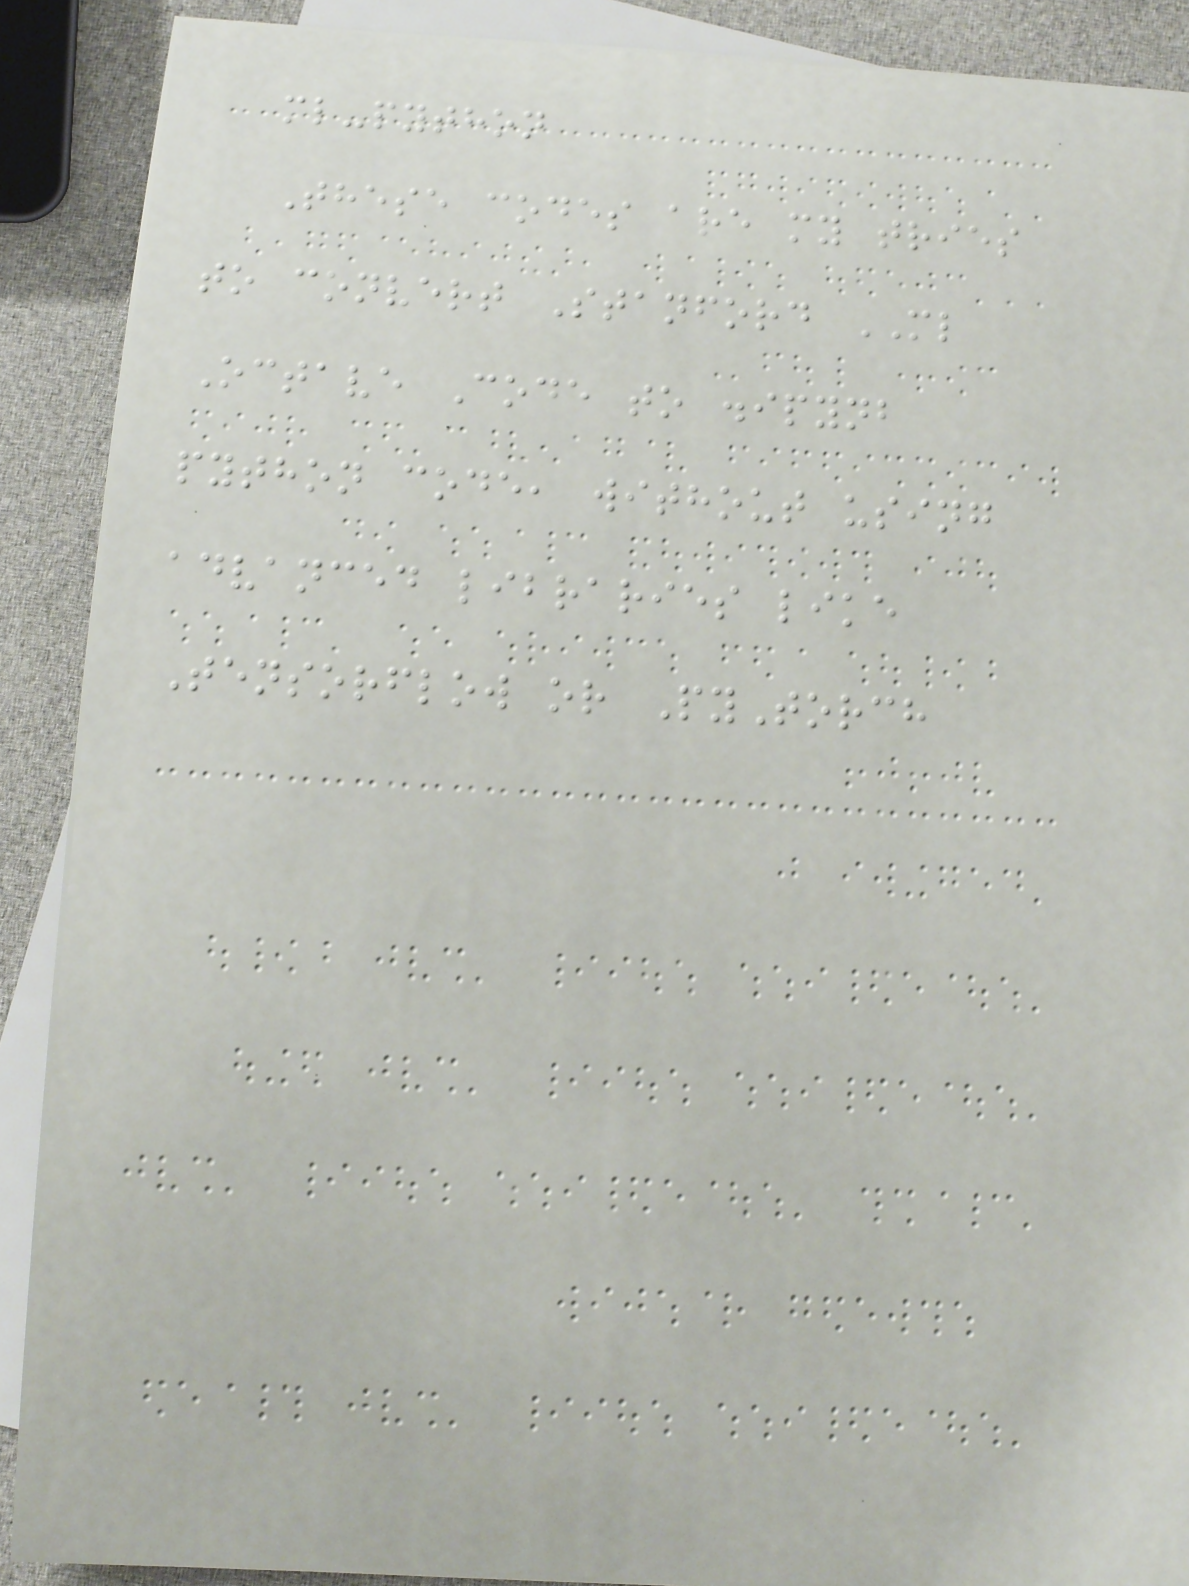ml-python
These codes are my tries
to convert Stanford ML
Octave Code to .ipynb
python code, without using
advanced libraries like
Tensorflow or PyTorch
